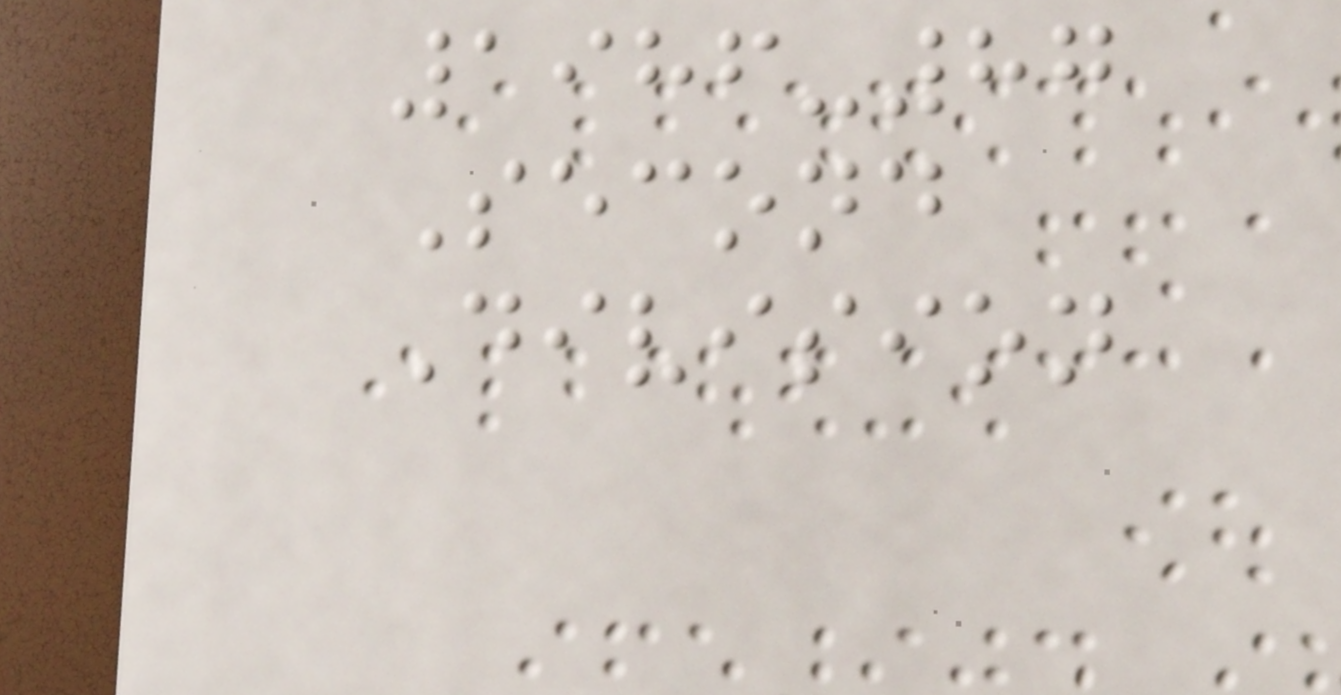1986-87
Second
Division
